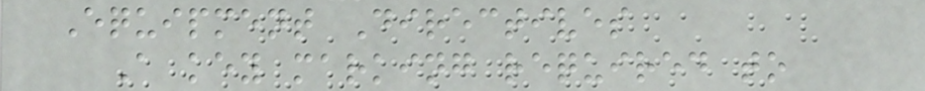Equipment Directives
A key marking required to
